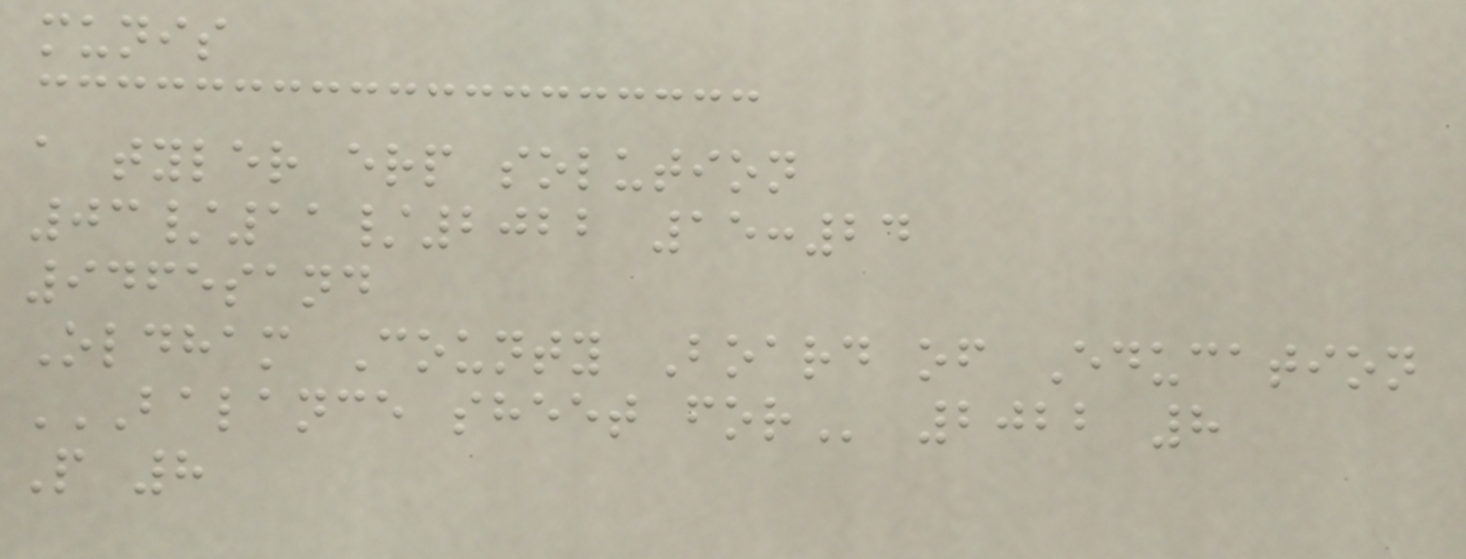munis
a tyler erp solution
03/11/2022 15:24
9465sand
Oldham County Board of Education
BALANCE SHEET FOR 2022 8
P 8
